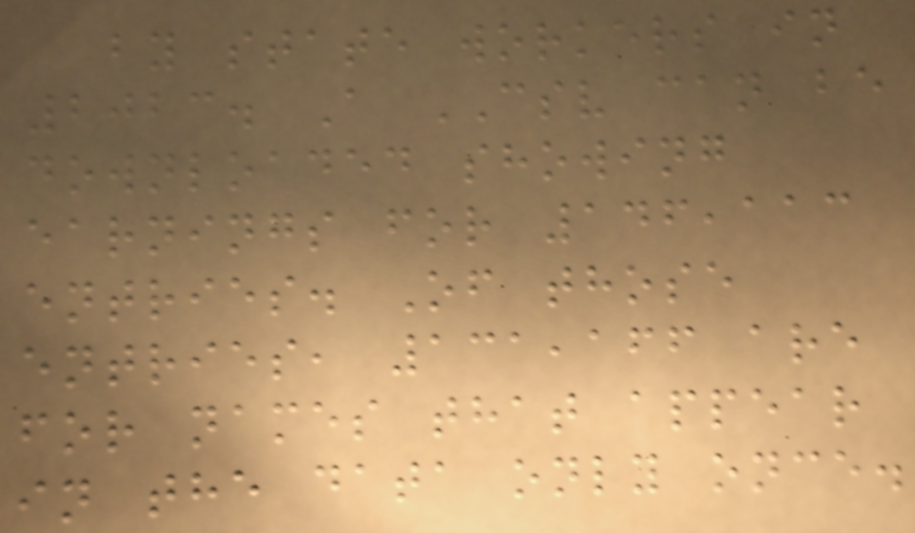by state workers in
2023. A CSV can be
downloaded showing
earnings for 146,113
entries. Of those
entries, 131,166 are
for names that appear
in the data only once.
